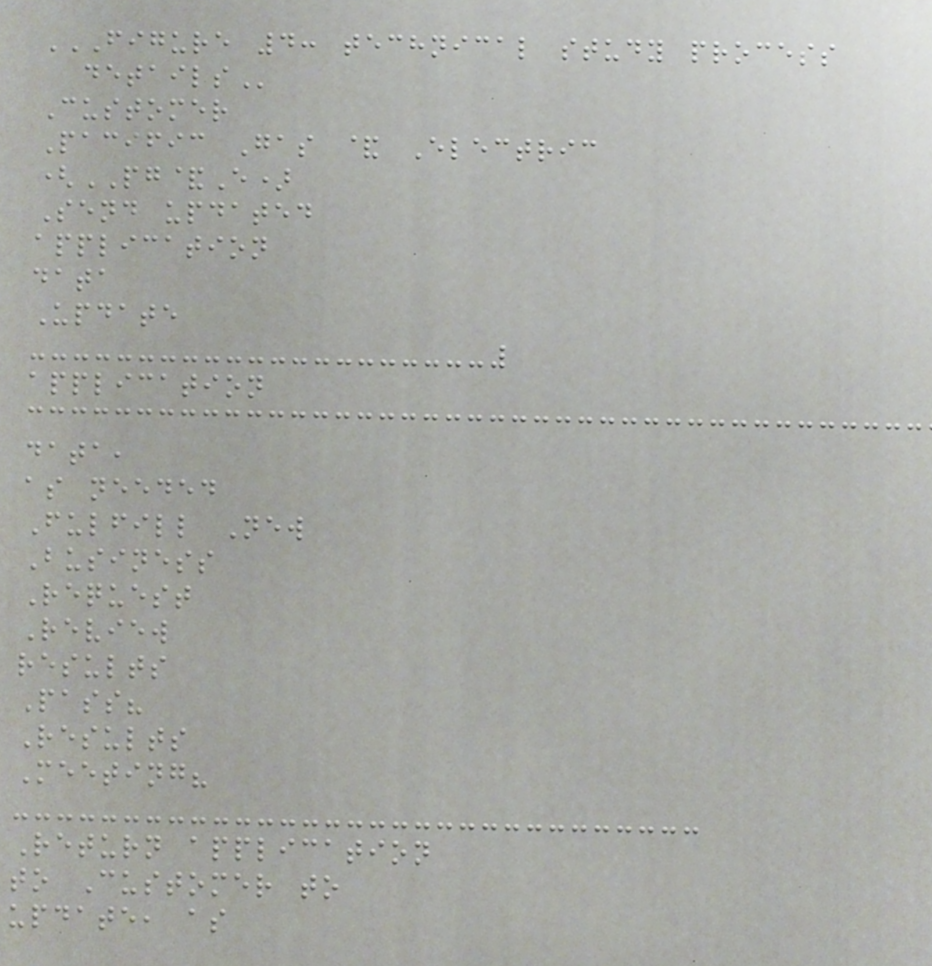FIGURE 4: TECHNICAL STUDY PROCESS
DETAILS
Customer
Pacific Gas & Electric
(PG&E)
Send updated
application
data
Update
application
data,
as needed
Fulfill New
Business
Request
Review
results
Pass?
Results
Meeting?
Return application
to Customer to
update, as
